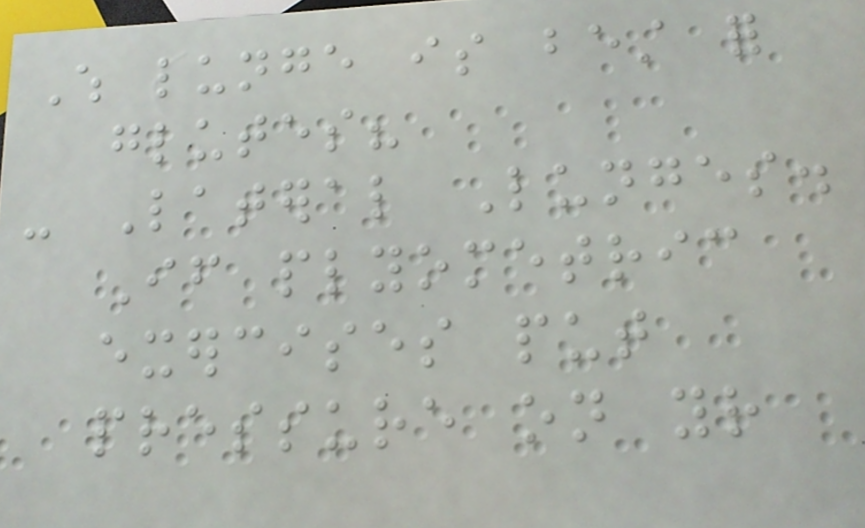Which lunge is best for
glutes?
- Lateral Lunges.
If plyometric
exercises put
pressure on your
